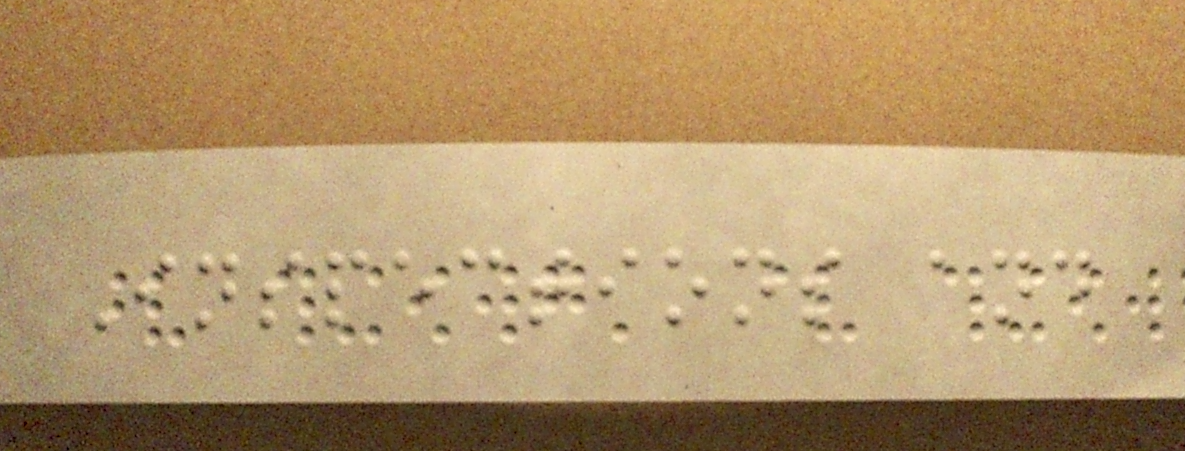Inspections and
